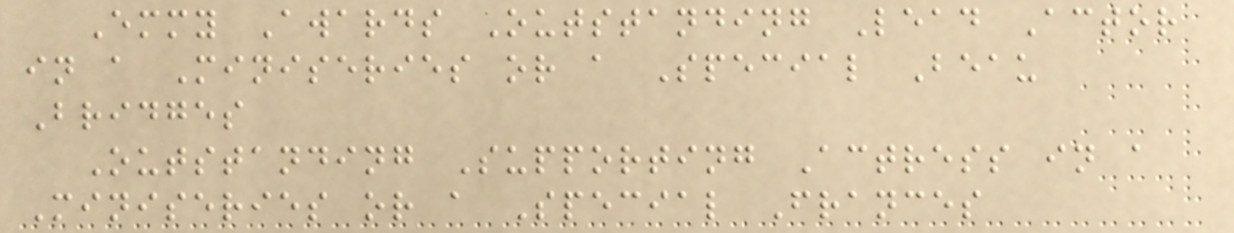Emmy Awards Outstanding Lead Actor
in a Miniseries or a Special Beau
Bridges
Outstanding Supporting Actress in a
Miniseries or a Special Frances
